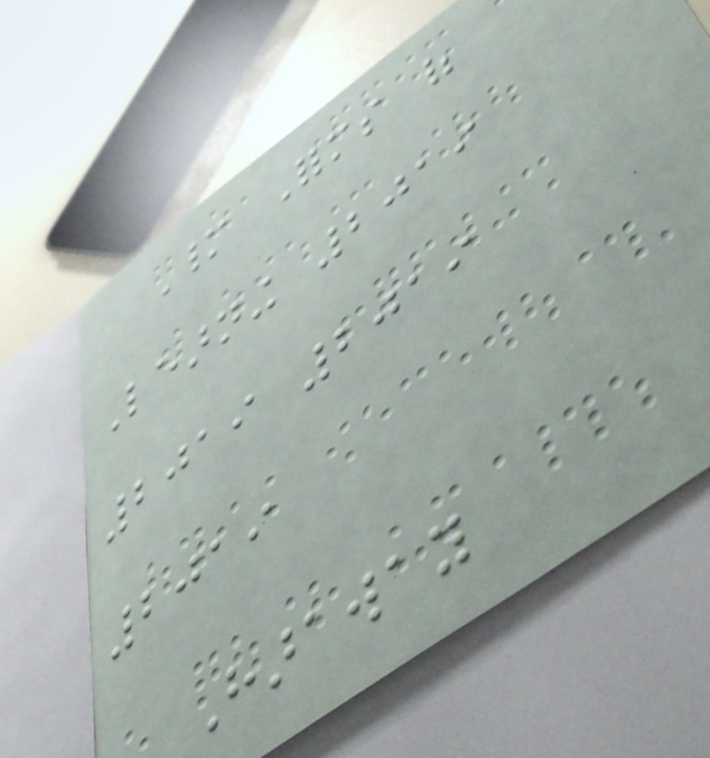Many Forms of
Learning 2019
2019 2019
2019
Haraway
